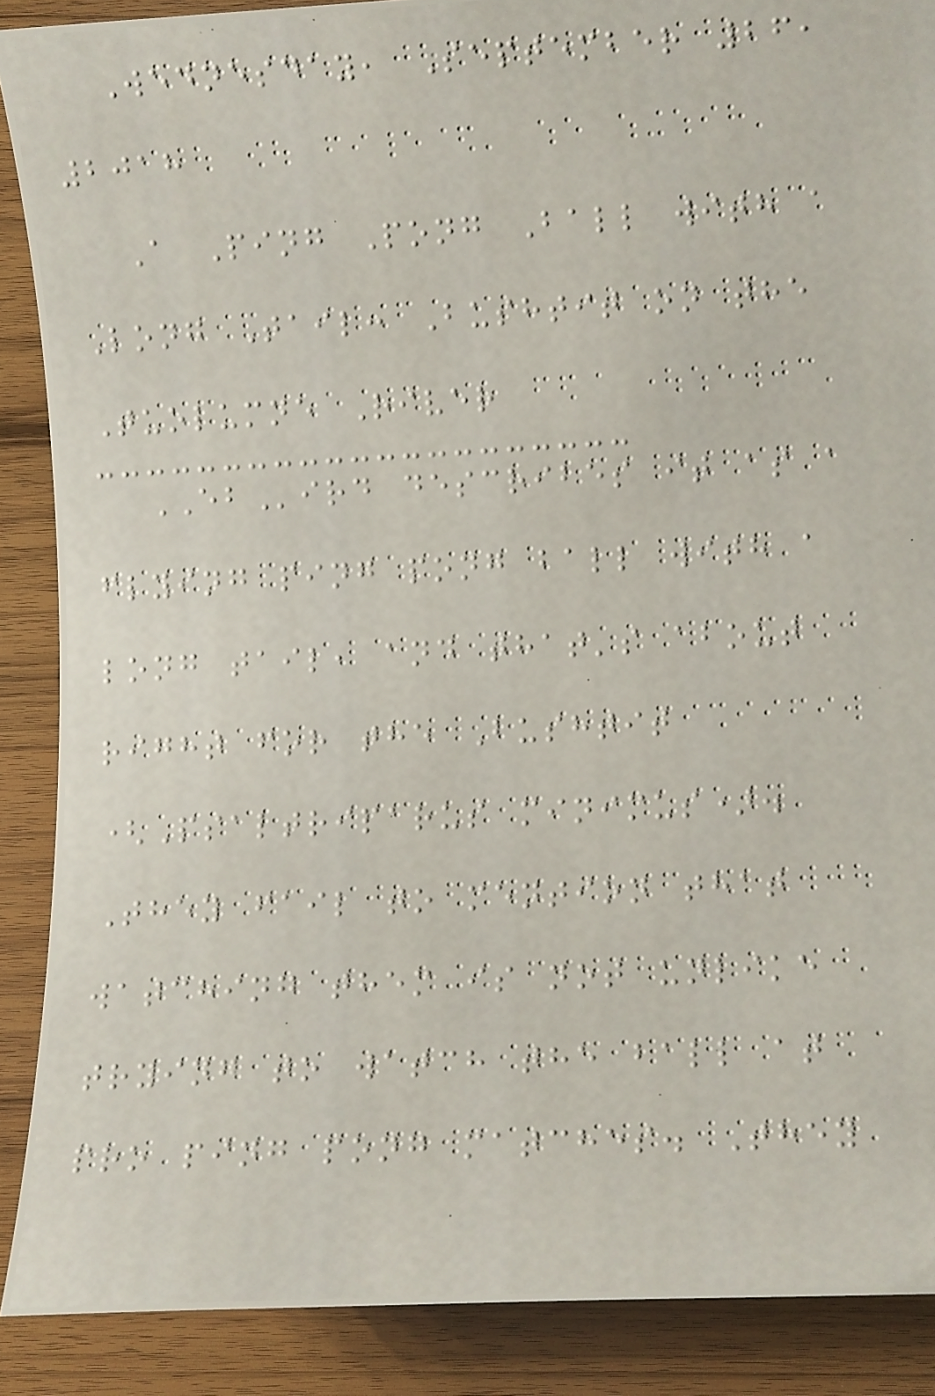Wednesday, September 26,
2018
A Ping Pong Ball with a
Long Tail: Bushtit on the
Tuolumne River
EBird describes it as a
flying ping pong ball with a
long tail, and that's about
right for the Bushtit
(Psaltriparus minimus).
They fail to mention that
watching them is not unlike
trying to watch the ball at
pro ping pong matches. They
